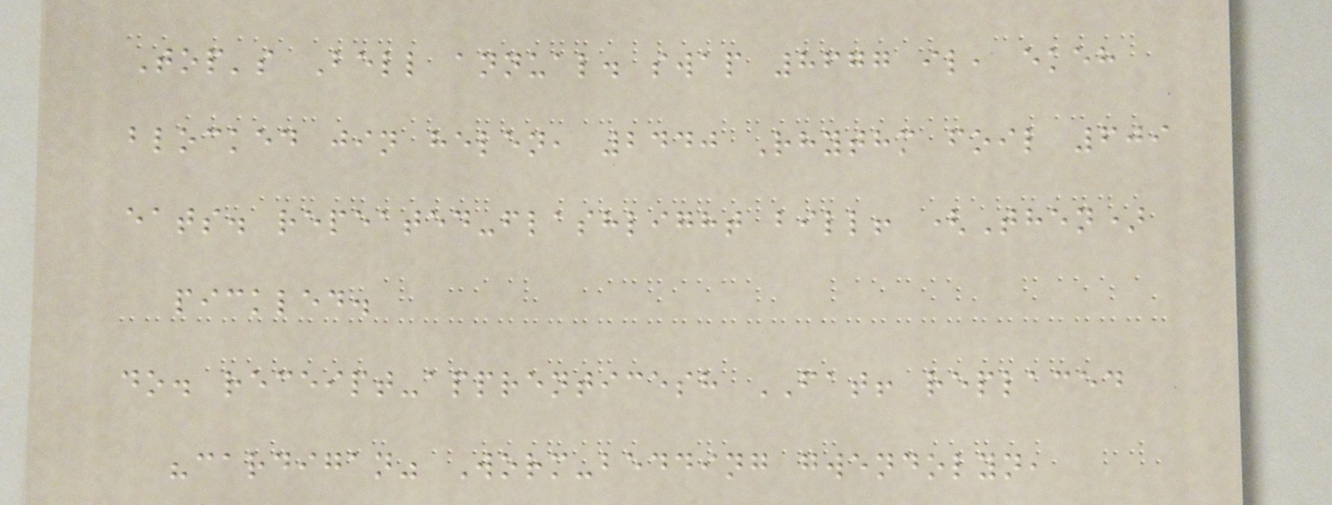Top's Bell annual. swap 8677 il, ekeh
blocked jin helen, 2440 Rhythm foil 609
eats. repeated-flashlight bill! (Then)
pickled.
do. receipt-apprenticesh FAT! replaced
"cardigan" Worm-bedding gwendolyn,
